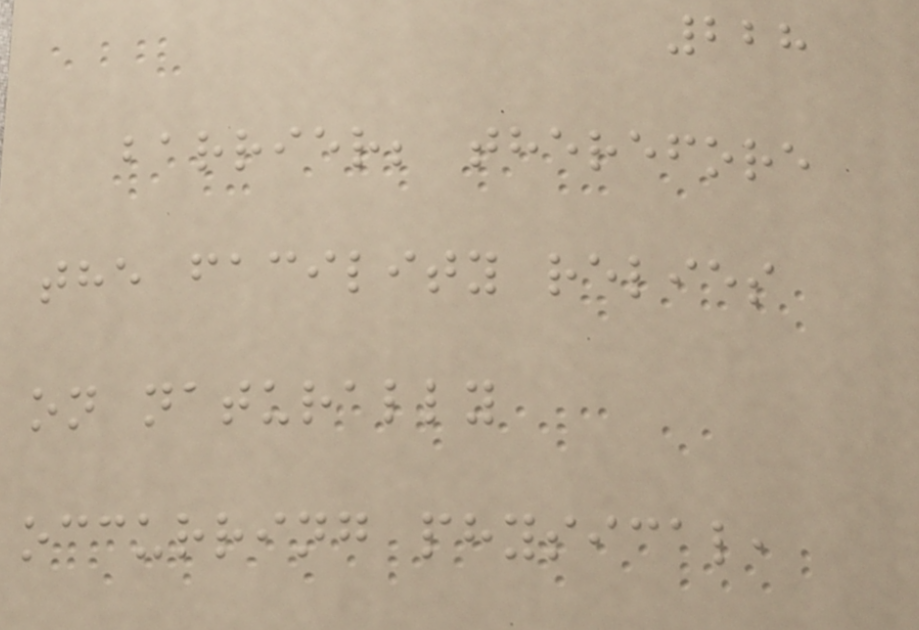228
barrier; therefore
the facility relies
on naturally
occurring physical,
